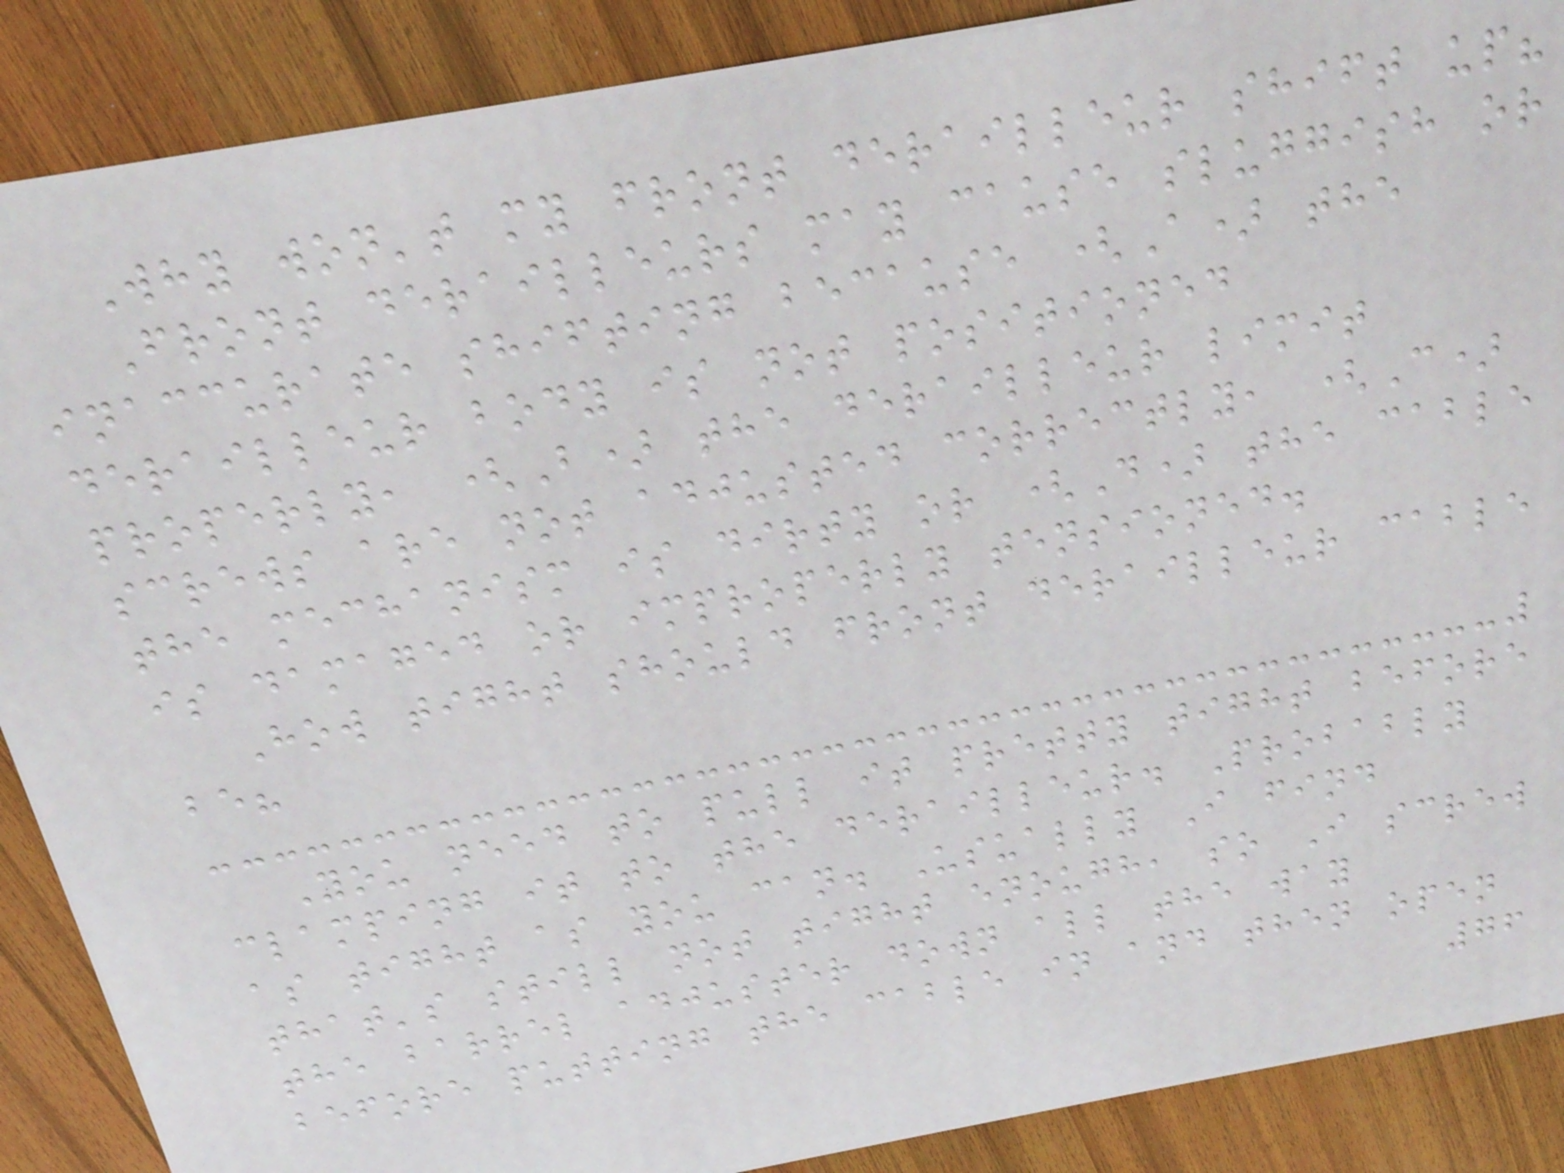Why won't my front derailleur shift up?
Front derailleurs may cause sluggish or
inaccurate shifting because (A) the
derailleur body is not positioned
properly, (B) the derailleur limit
screws are not adjusted correctly, (C)
the mechanism is dirty or (D) the cable
is damaged or improperly tensioned.
How tight should front derailleur cable
be?
You need to pull it pretty tight before
clamping it to the derailleur. Probably
as tight as you can. Usually I find
that's still not tight enough, so I screw
the barrel adjuster down all the way
before putting the cable in and then open
76
